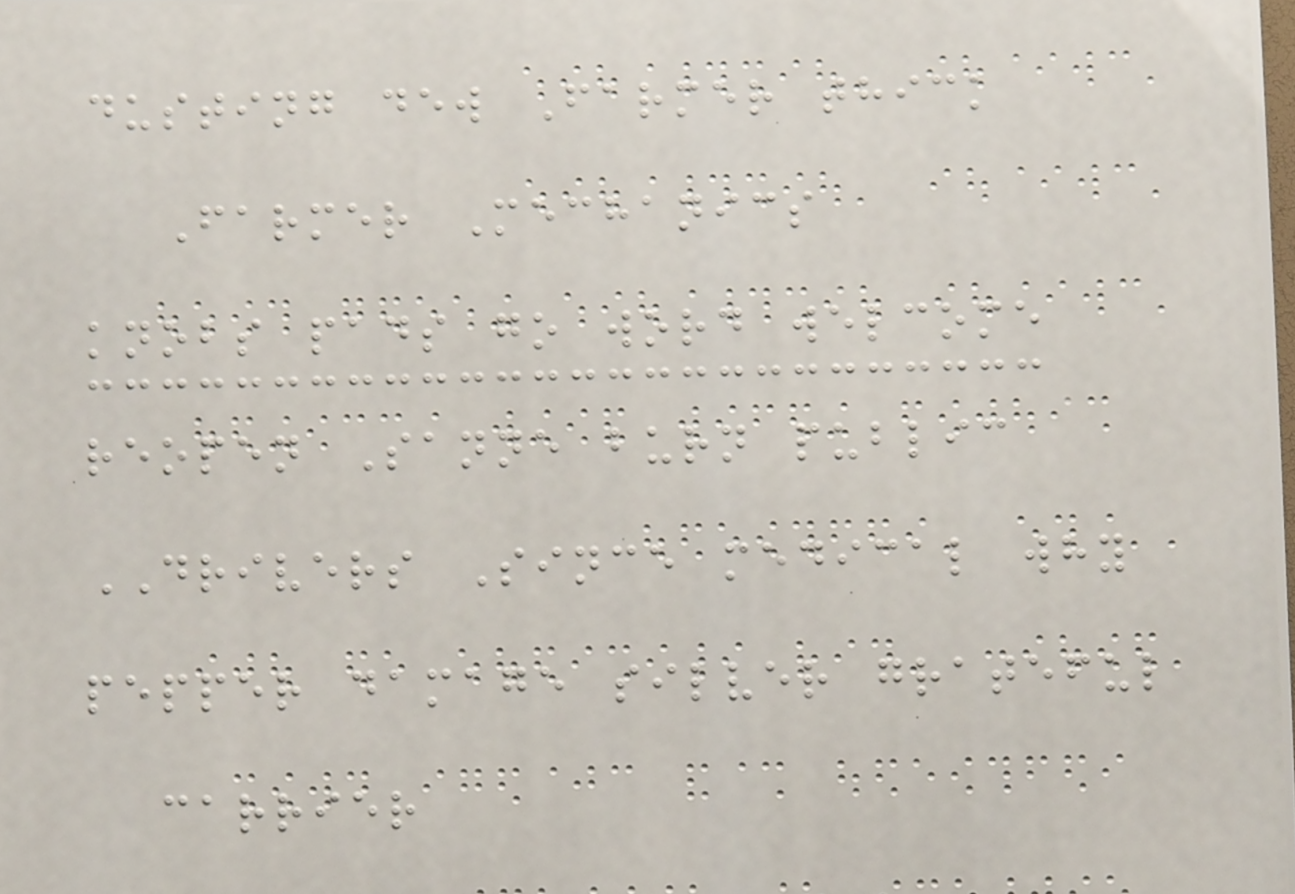dusting dew Farmer thick
Farmer Mechanics
knobs pads go word welcome
reopen Sanne burn public
DRIVERS Since medical why
pepper damage silver grateful
carrier
